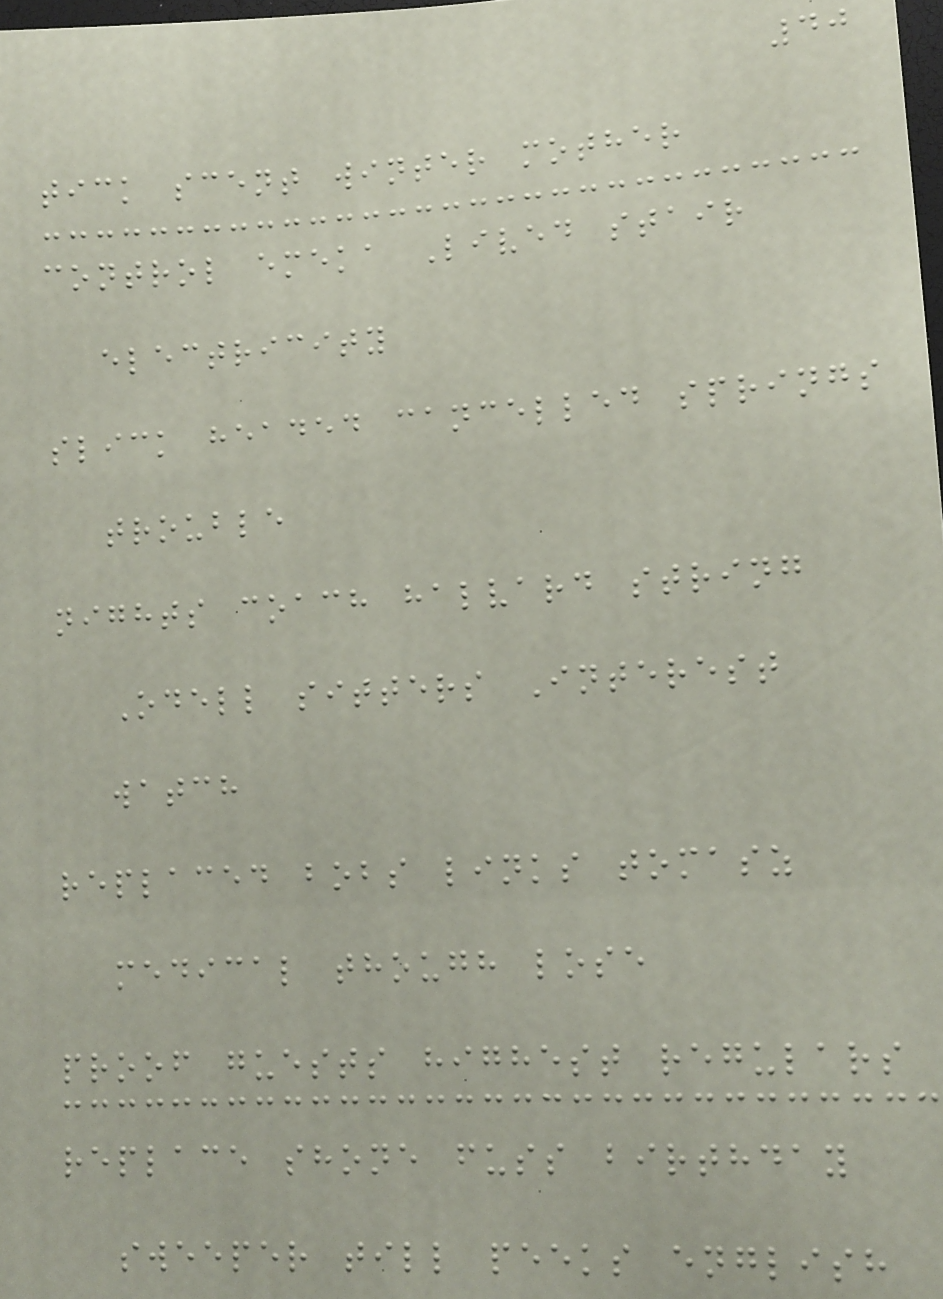40
tick scent winter mother
control emeka Lived stair
electricity
slick headed cancelled springs
trouble
nights coach halvard string
Odell sitters Interest
watch
replaced bobs links tomasz
medical though lose
proof guests highest regulars
replace shone fuss birthday
sweeper till peeks english
